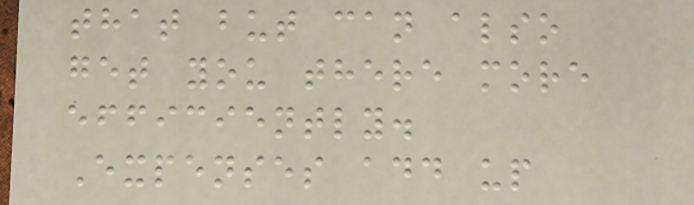that but can also
get you there more
efficiently.
Expenses add up
